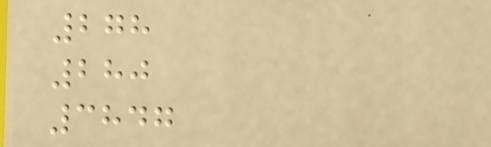278
280
3847
